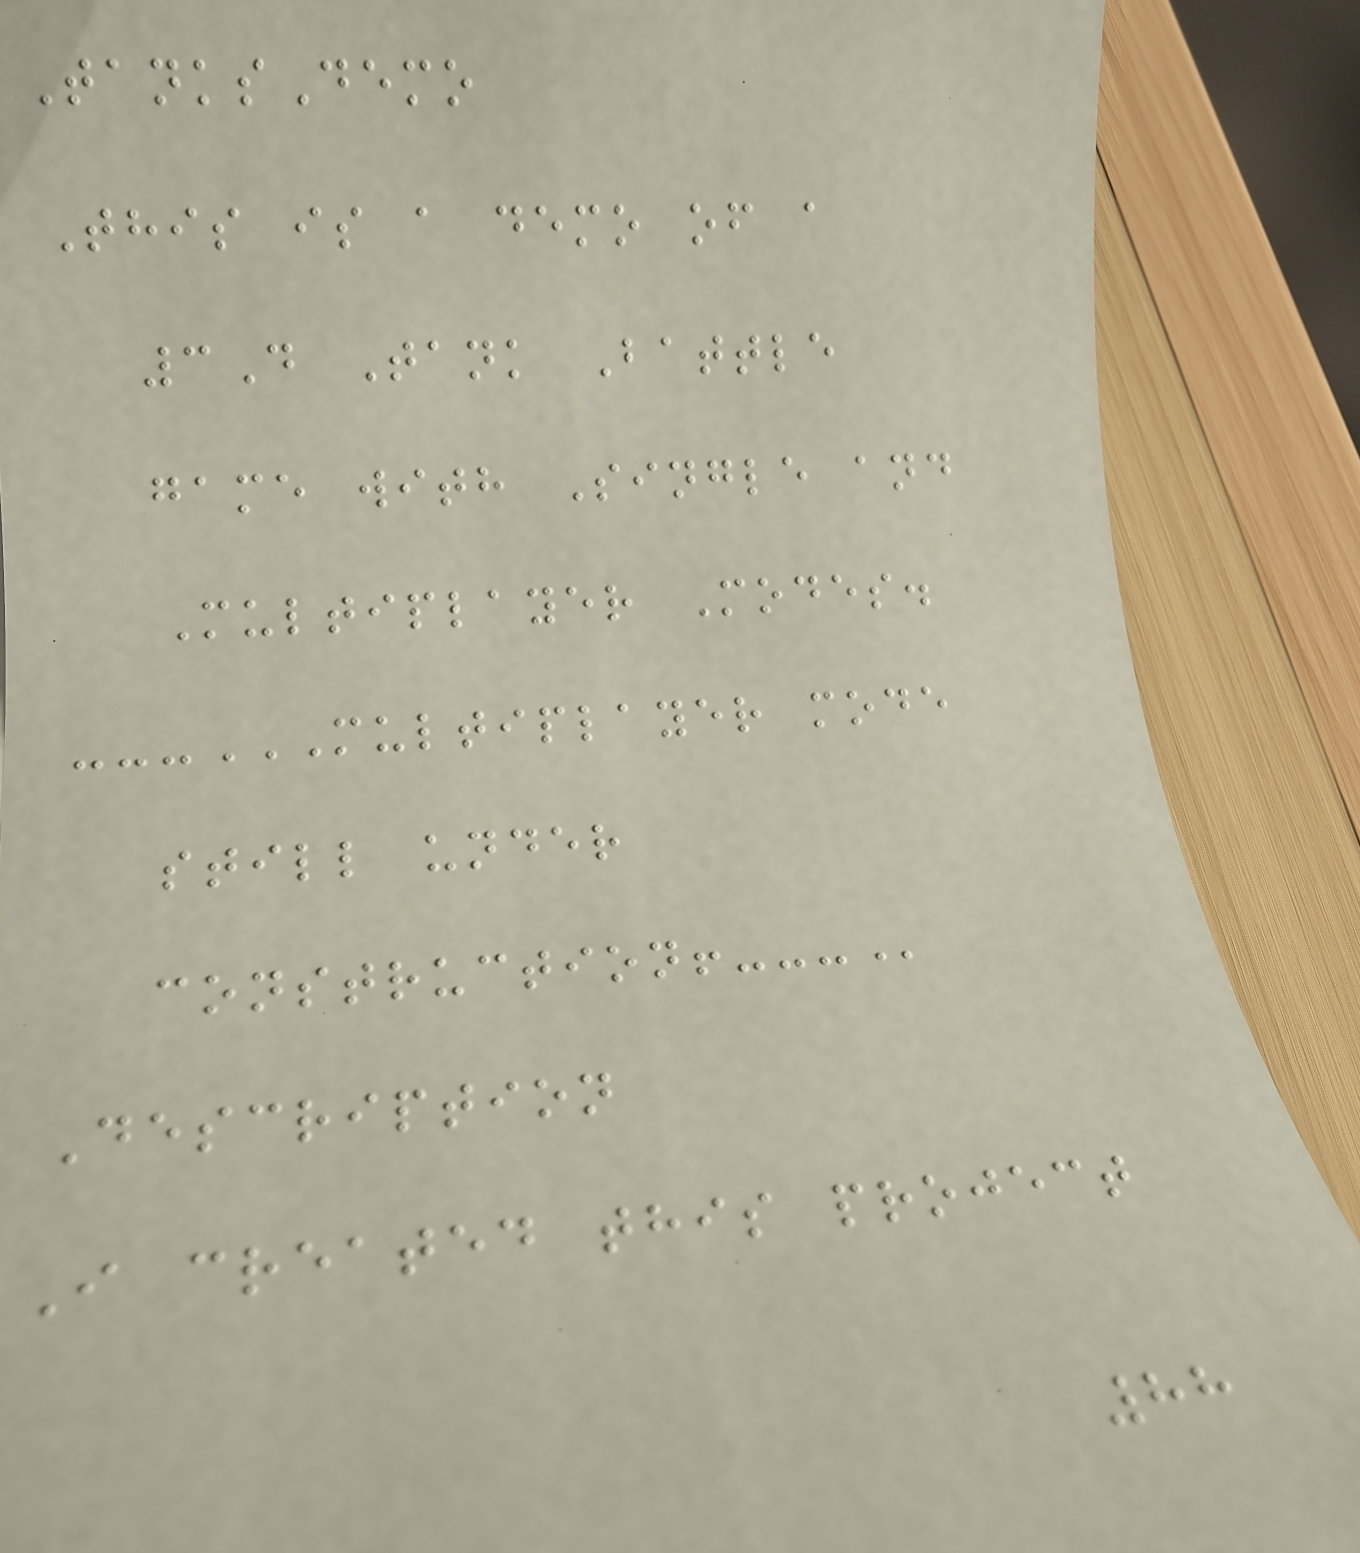TanksDemo
This is a demo of a
3D Tank Battle
game with Single and
Multiplayer Modes.
---MULTIPLAYER MODE
STILL UNDER
CONSTRUCTION!---
Description
I created this project
88
